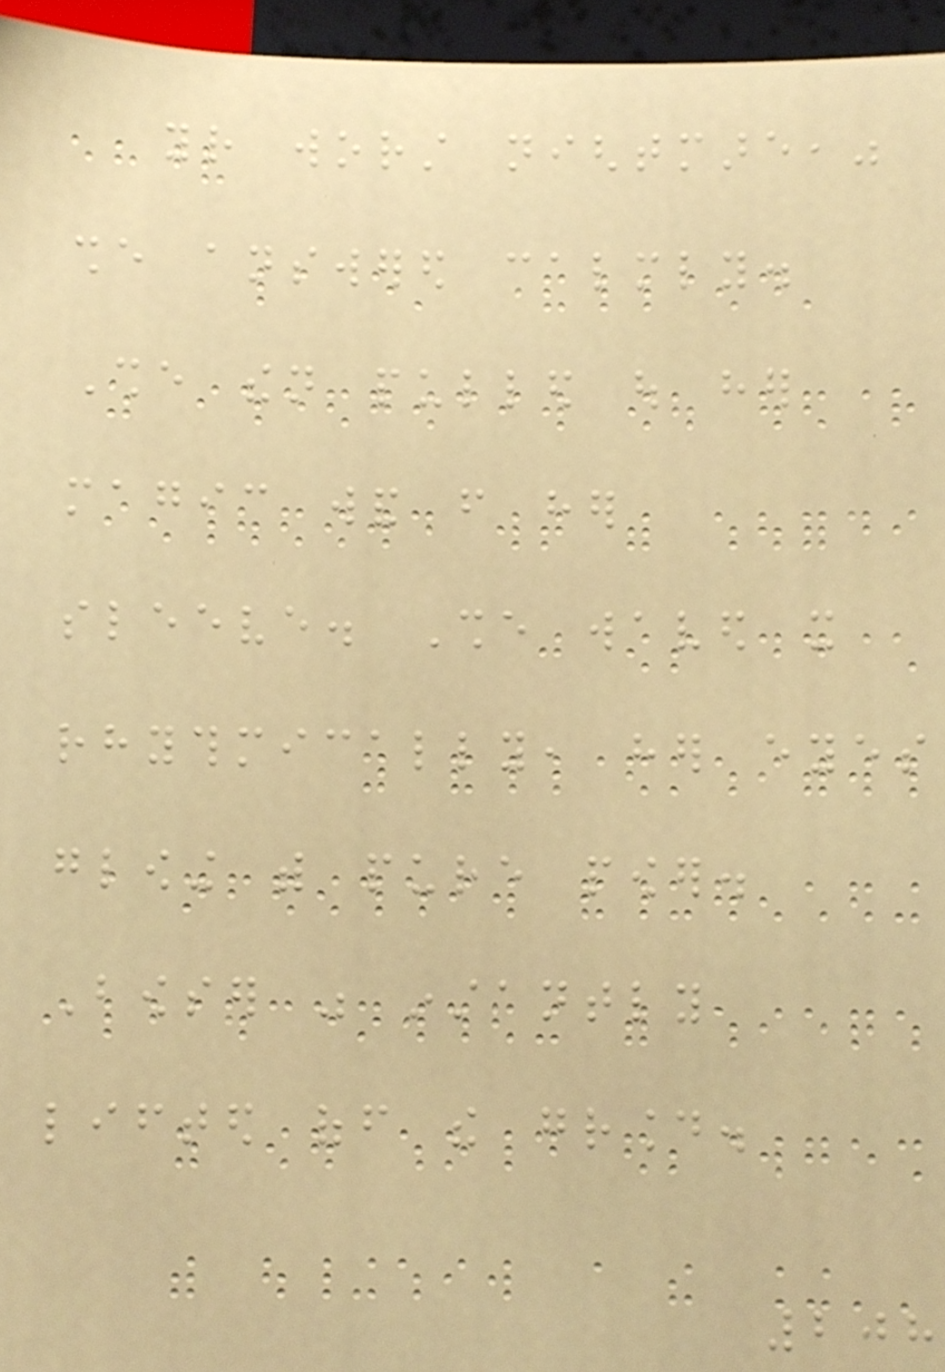your worst nightmare,"
she answered calmly.
She then pulled out her
magic wand from her
sleeve. She waved it
rhythmically, her eyes
glowing with pure power.
Bowser was instantly
lifted off the ground.
208
